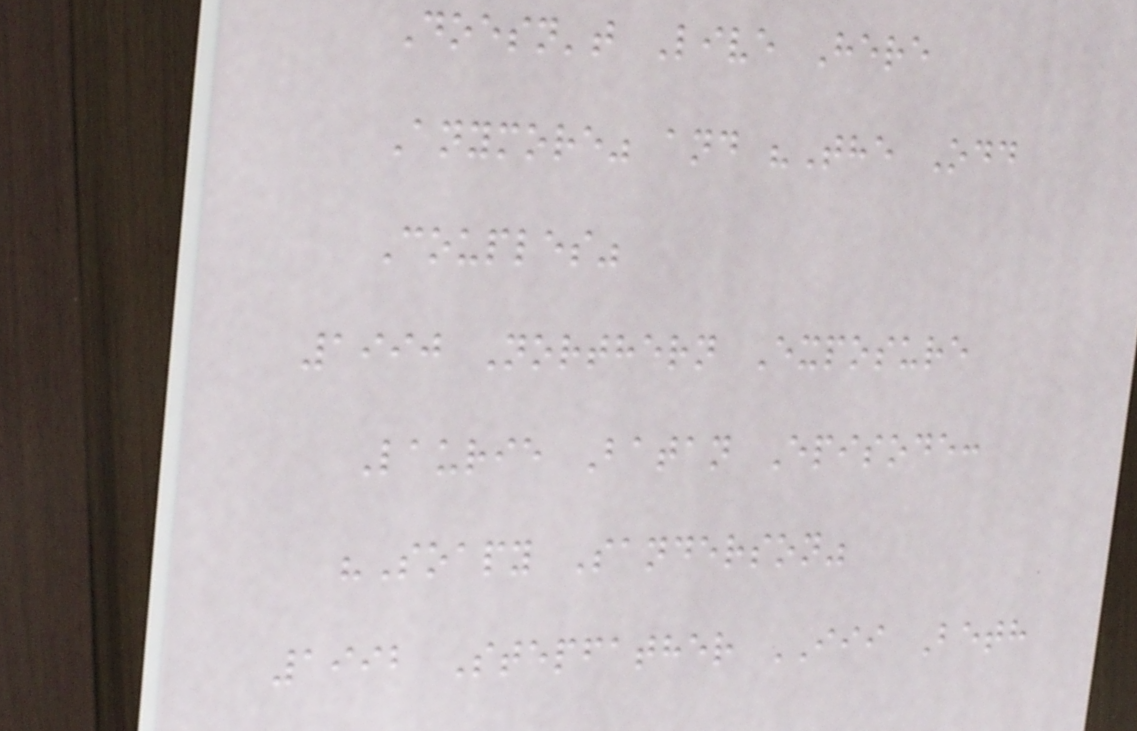Doesn't Live Here
Anymore" and "The Odd
Couples"
1990 Northern Exposure
Laurie Batan Episode:
"Soapy Sanderson"
1992 Stepfather III Beth
